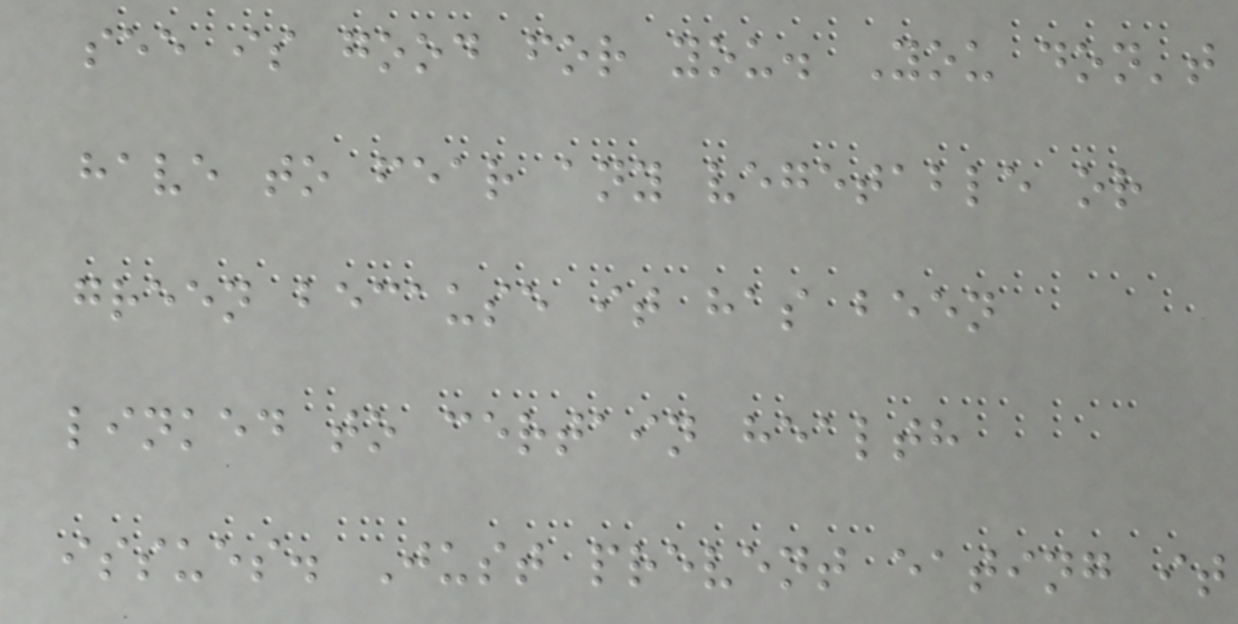see is good for you. You don't
have to fear any vegetable or
green because it has been
linked to certain health
issues. Just prevent eating it
